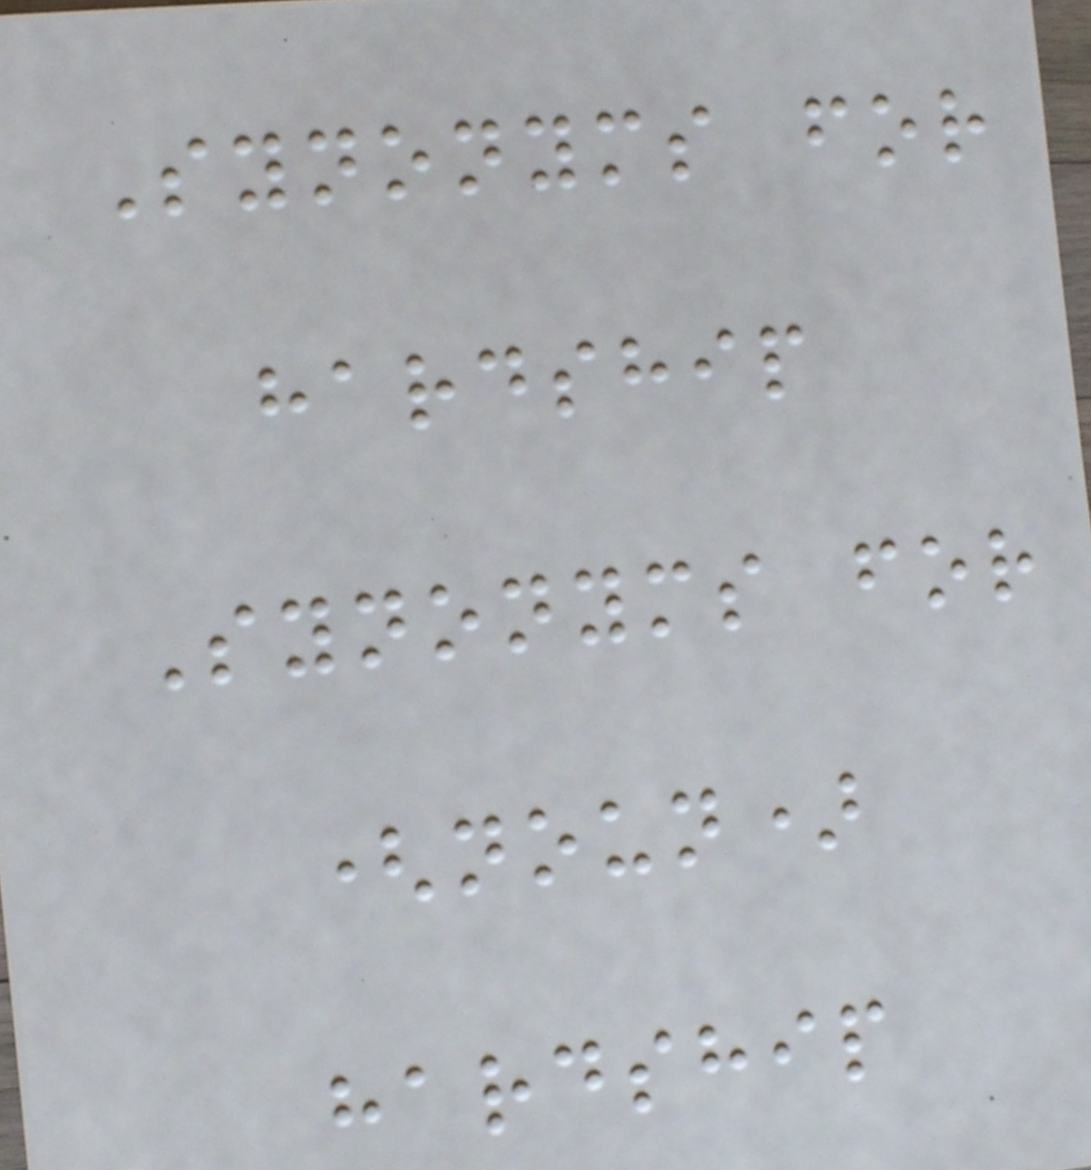Synonyms for
hardship
Synonyms for
(noun)
hardship
